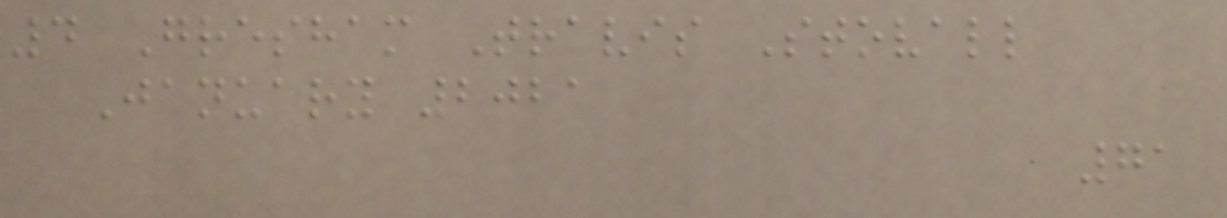4 Gresham Travis Stovall
January 2021
71
